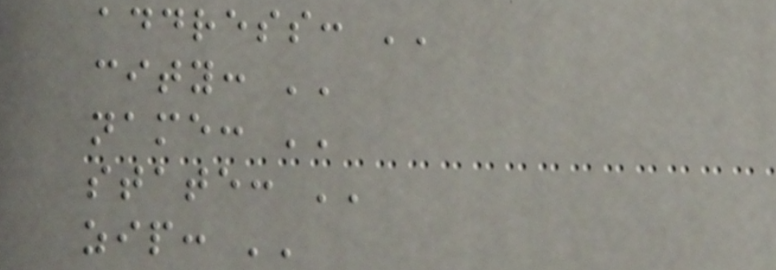address: ''
city: ''
name: ''
state: ''
zip: ''
